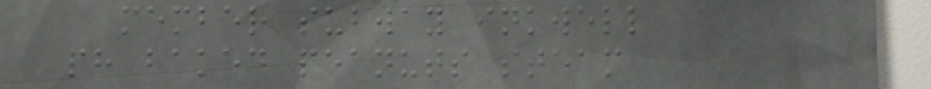member subway inkwell
ph baked peanuts steam
